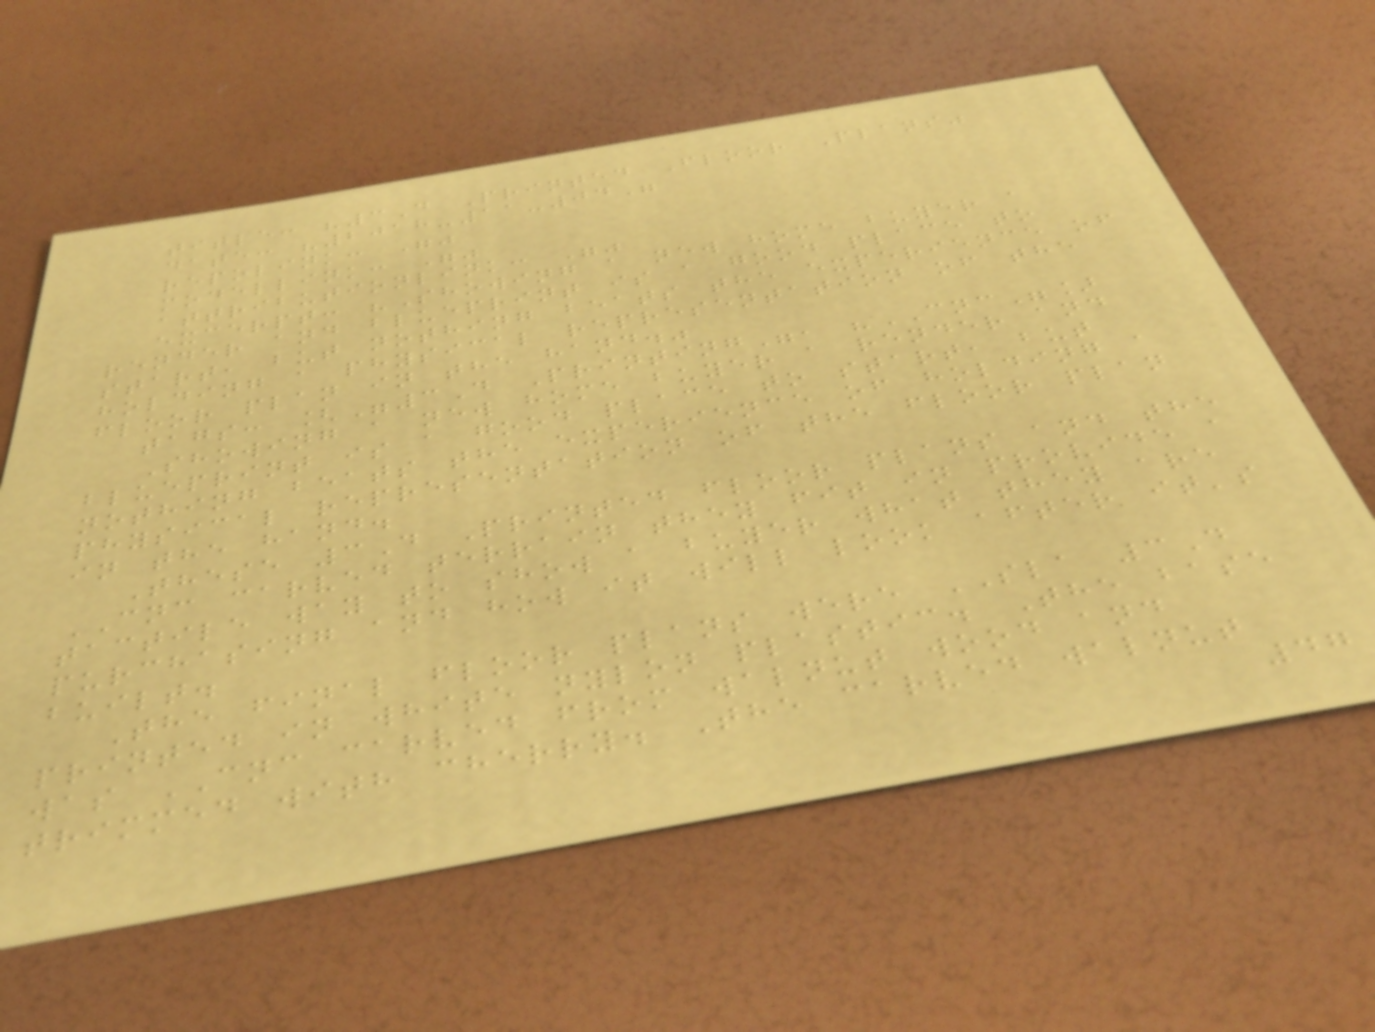title: "3D Printed Floor Plans"
date: "2018-11-04"
repolink: ""
modellink: ""
attributionlink: ""
excerpt: "Showing a new home buyer a
render and blueprint is a good place to
start, but nothing beats the experience of
holding a physical representation of the
floor plan in the hand."
tags: ["3D Printing", "CNC"]
Showing a new home buyer a render and
blueprint is a good place to start, but
nothing beats the experience of holding a
physical representation of the floor plan
in the hand.
These 3D Printed floor plans and the
CNC carved terrain they fit in provide a
tactile way to show a buyer what they are
purchasing and how it will look after it's
built.
The final floor plans were SLA 3D
printed in white nylon plastic. The base
was CNC carved from walnut wood and
trimmed with cherry. The carved walnut
47
